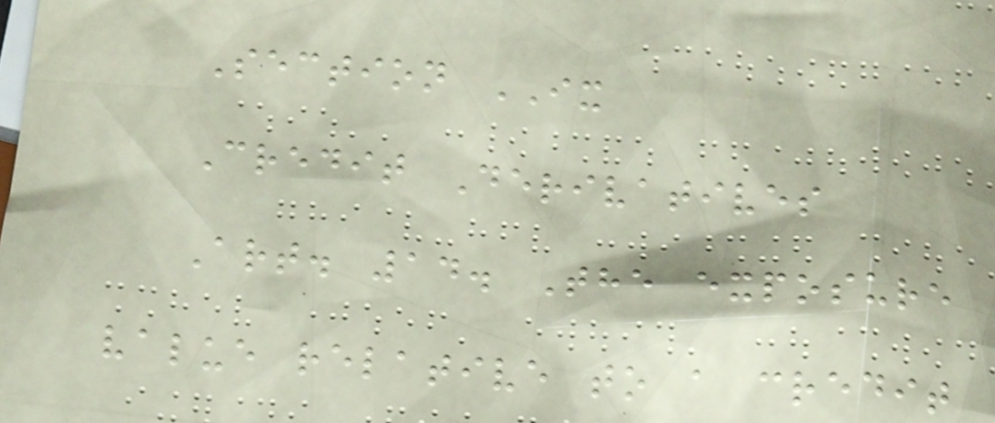Section IX
Credit Derivatives
Art. 14. The exposure
value relative to a credit
